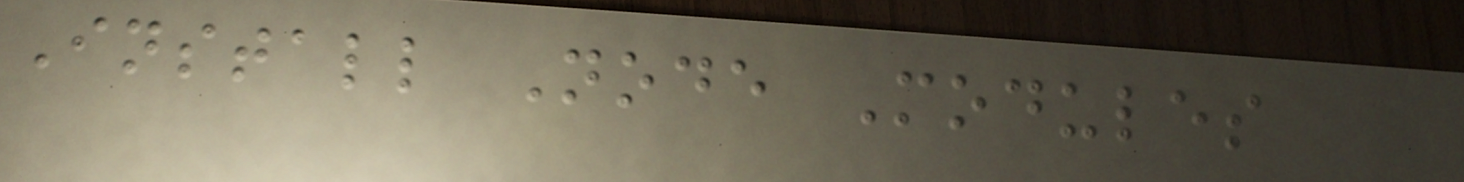Install Node Modules
